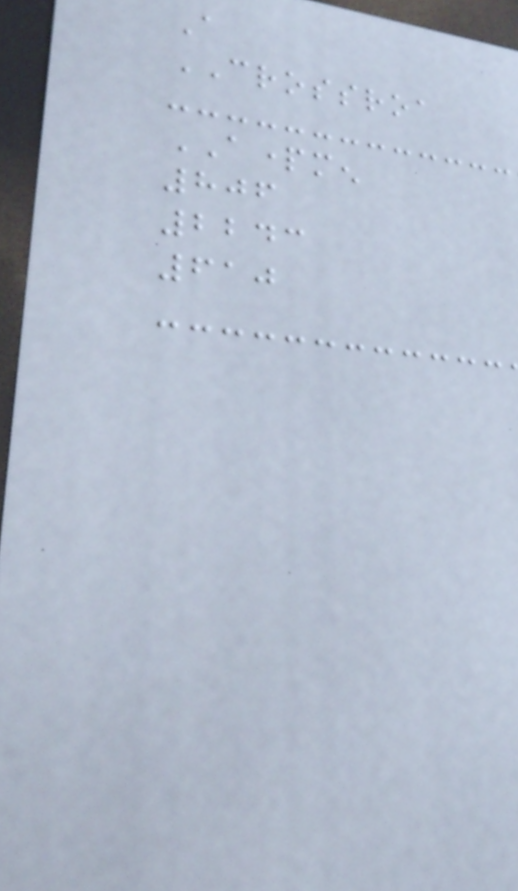A
CROSSROA
APARTMEN
806
2243
610
